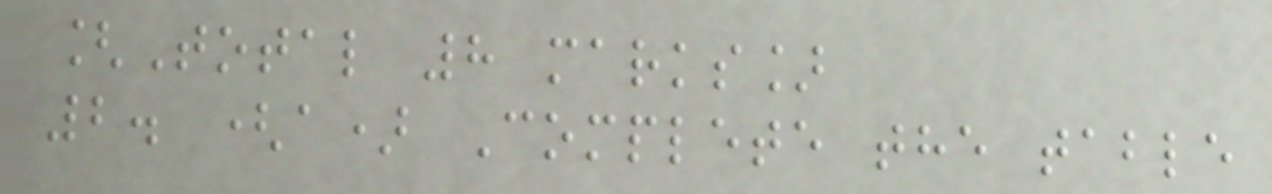[Total 8 marks]
2. (a) Complete the table
